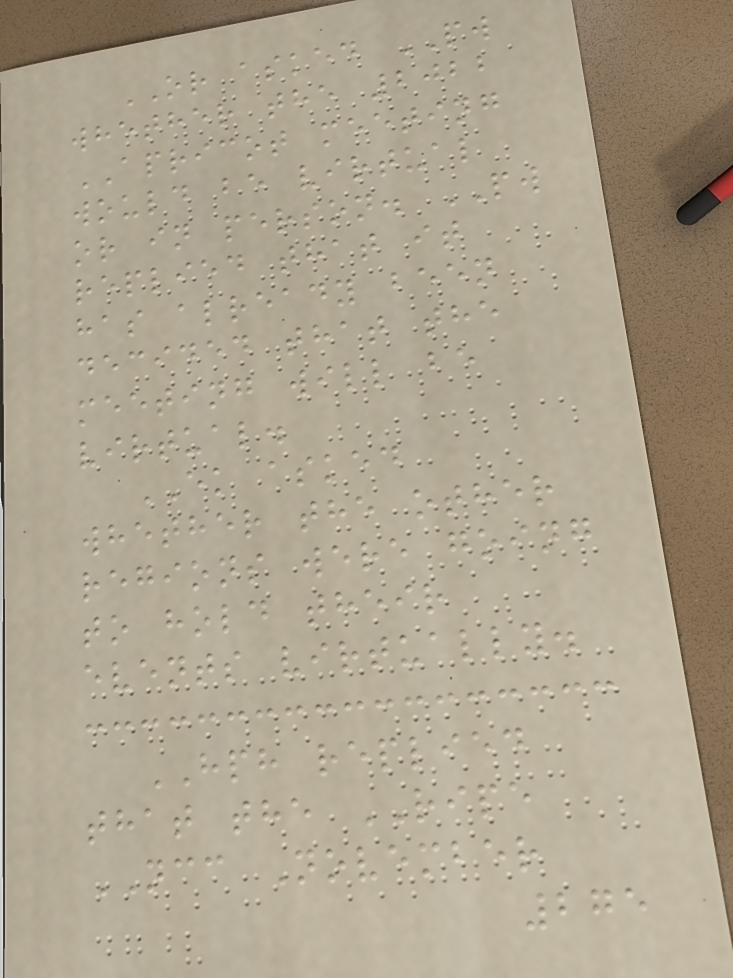OR asked PW
whether the 2022
APRICOT meeting
would be virtual
or in person. PW
replied that it
has already been
decided that the
meeting will be
virtual.
EK asked
whether the other
regions were going
to hold their
events virtually.
HPH replied
that the RIPE
NCC November
275
